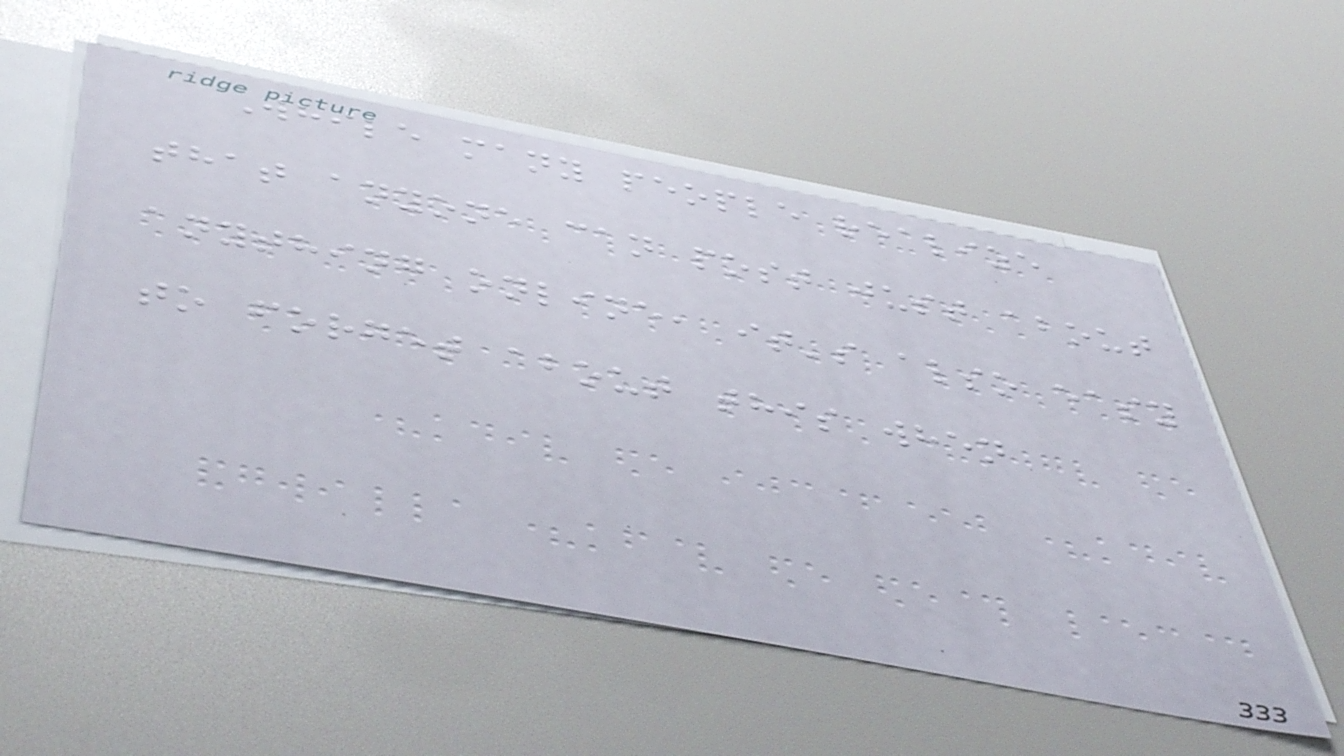While many people realize
that anyone can post just about
anything online, it's also easy
to forget about this when
